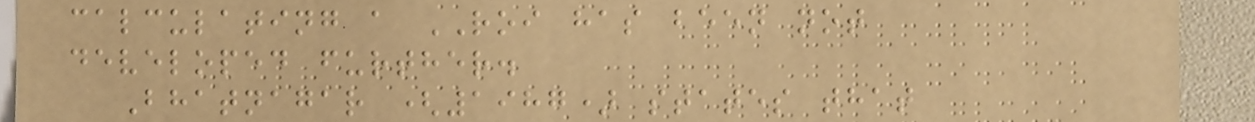calculating a ROI has been not
developed further.
Bhatnagar (1987) states that
